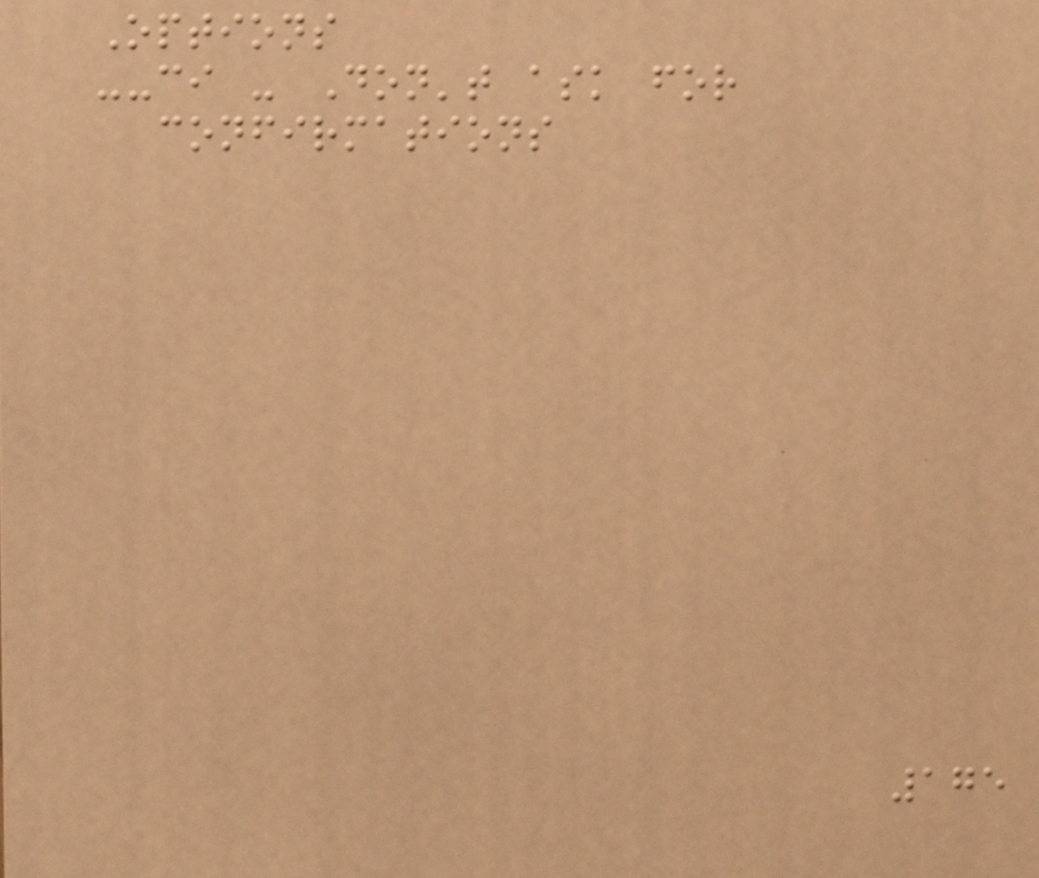Options
--ci - Don't ask for
confirmations
175
